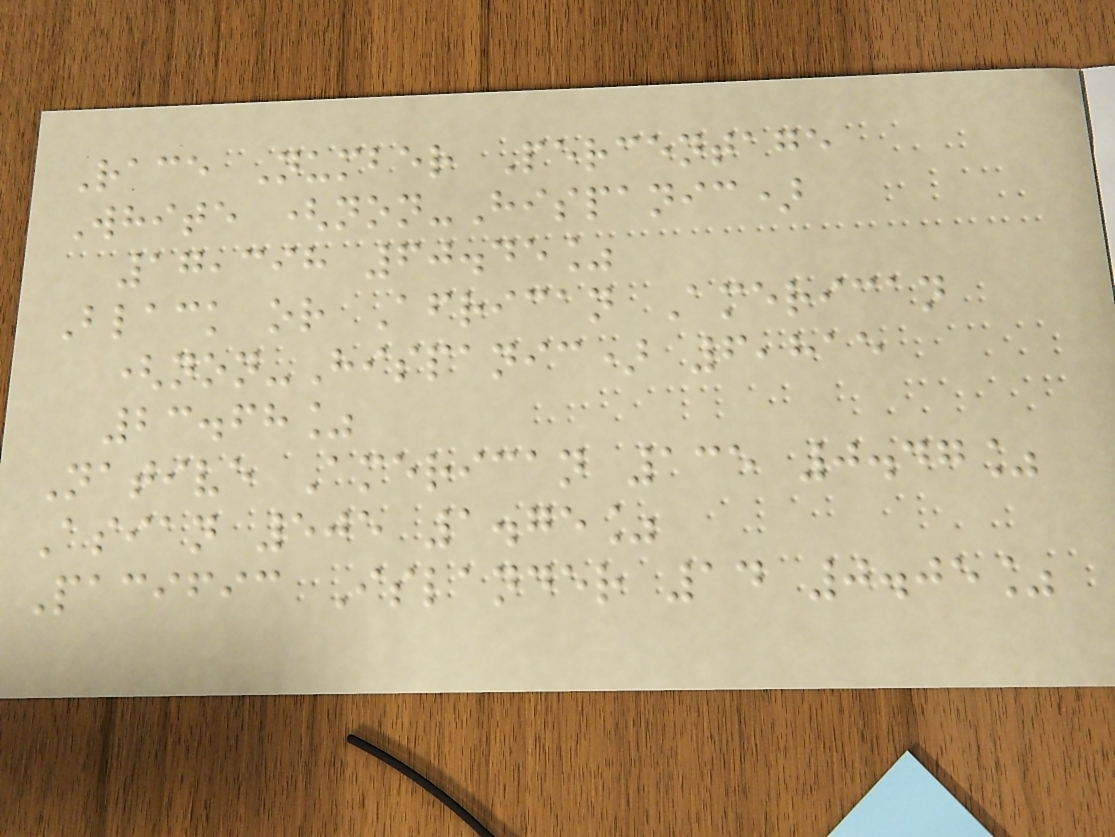Race Number Percentage
White (non-Hispanic)
17,398 60.45%
Black or African American
(non-Hispanic) 6,815
23.68%
Native American 135 0.47%
Asian 505 1.75%
Pacific Islander 14 0.05%
